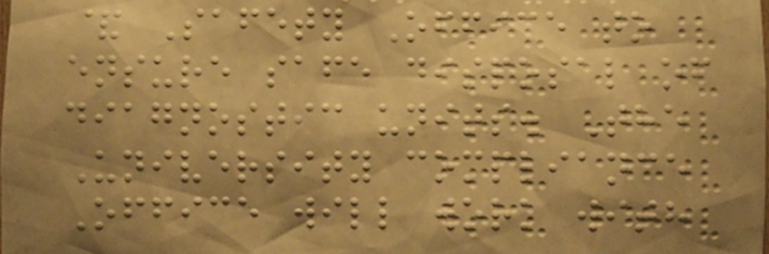& Safety Office to
ensure safe disposal of
diagnostic units. The
University compliance
Office will work with
